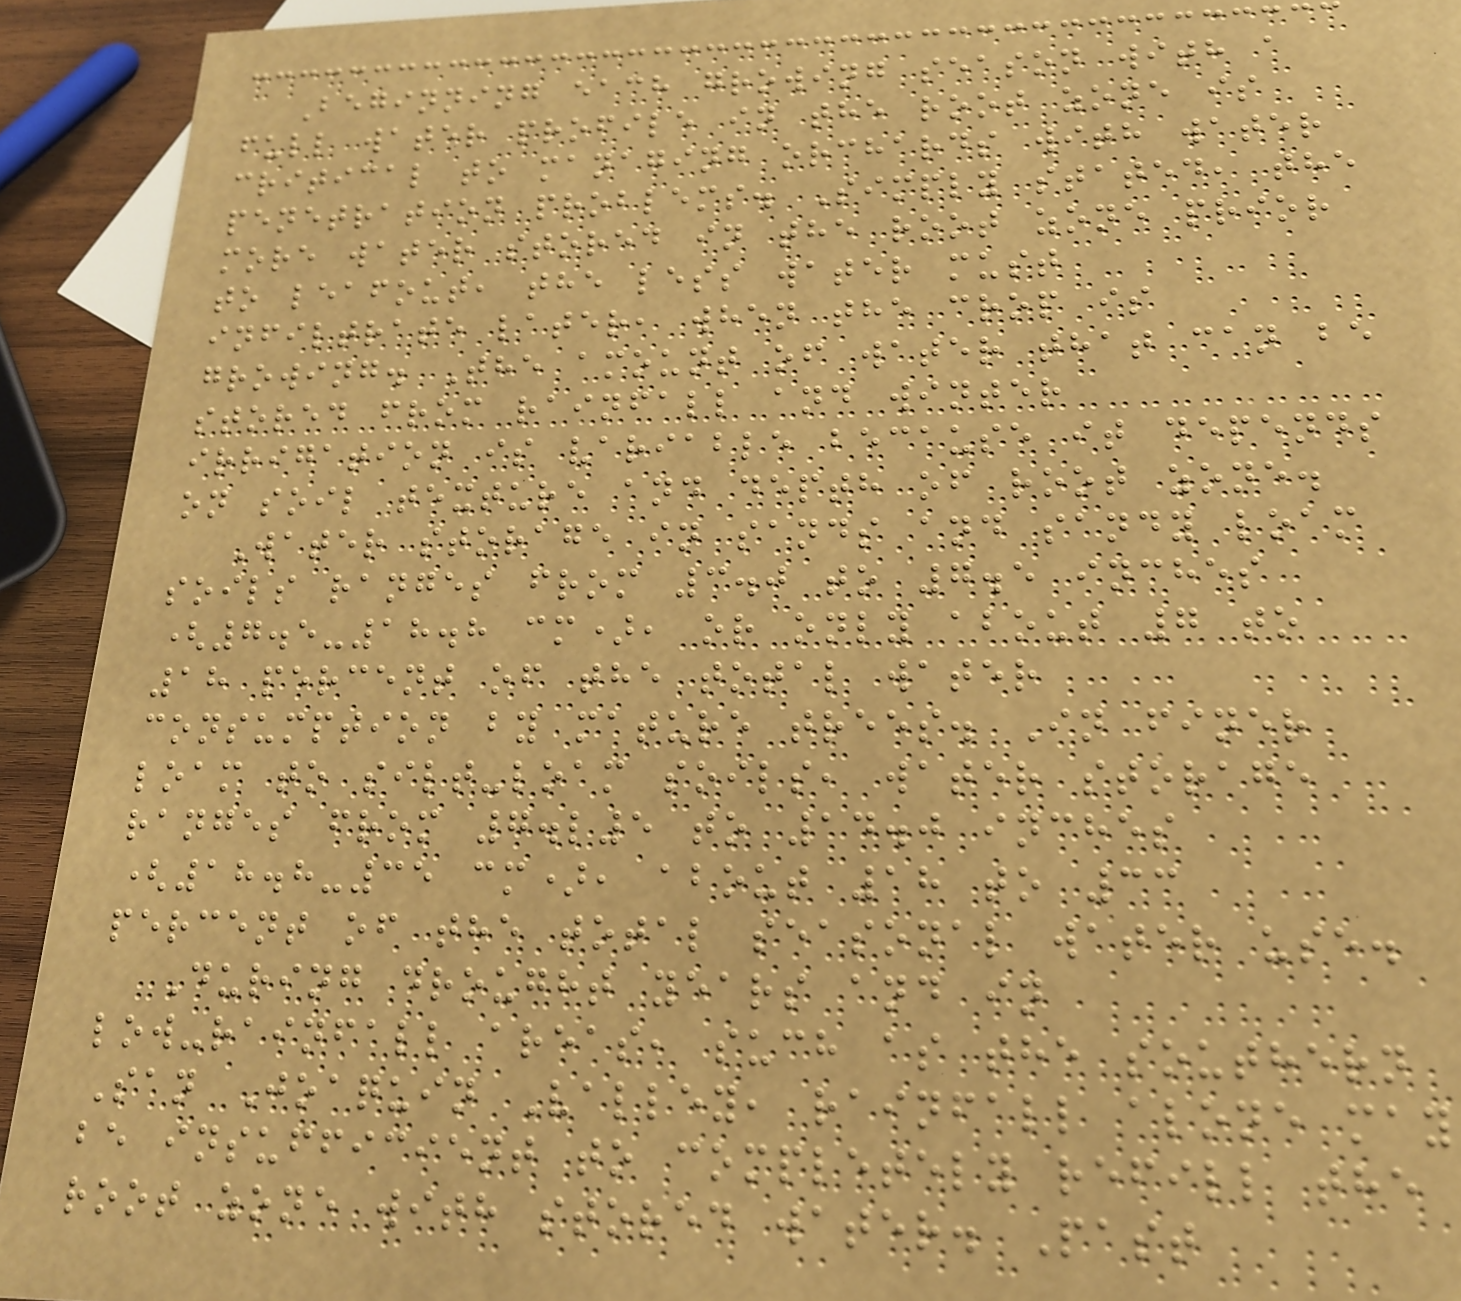Beginning each growing season with a
full water profile in the root zone is
critical to managing orchards with water
penetration problems. Simply stated, the
more water stored in the root zone prior
to leafout, the less water must
infiltrate later, when the crop is
growing. The amount of water that can be
stored from rainfall and winter
irrigation is variable because it depends
on soil texture and depth of root zone.
Water storage in sands and sandy loam
soils ranges from 3.0 to 7.5 inches
(7.5-18.8 cm), or only about 7 to
18 percent of the total water
consumption by mature trees. In finer
loam to silt-loam soils, water storage
ranges from 7.l5 to 14.0 inches
(18.8-35 cm), about 18 to 33
percent of the total seasonal water use.
During drought years and in
low-rainfall areas, such as the southern
San Joaquin Valley, rainfall alone may
be insufficient to completely refill the
root zone with stored water. Past
